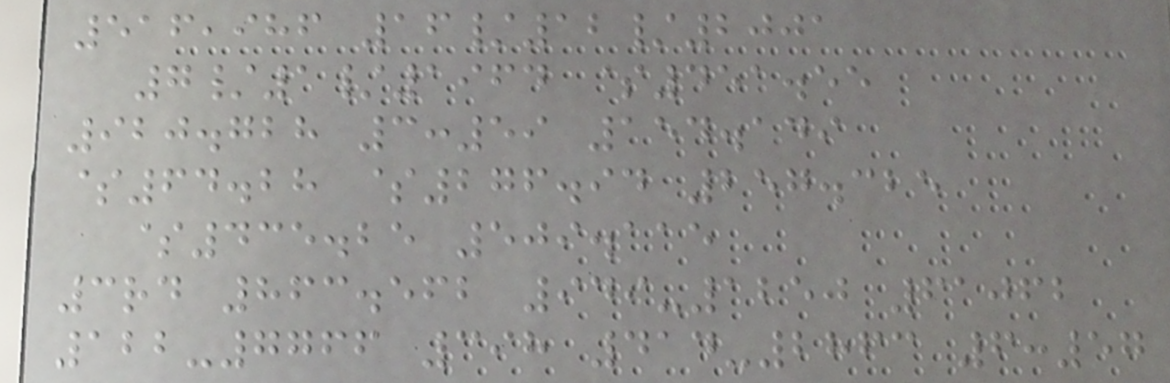516,986 16/12/2001
7/1/1964 $451.55
920.728 3:59 154.149
$64.28 $276.94 257.325
$435.25 509.115
3rd 863.562 949-1250 61062
122-7766 398 414-2863 6:57
